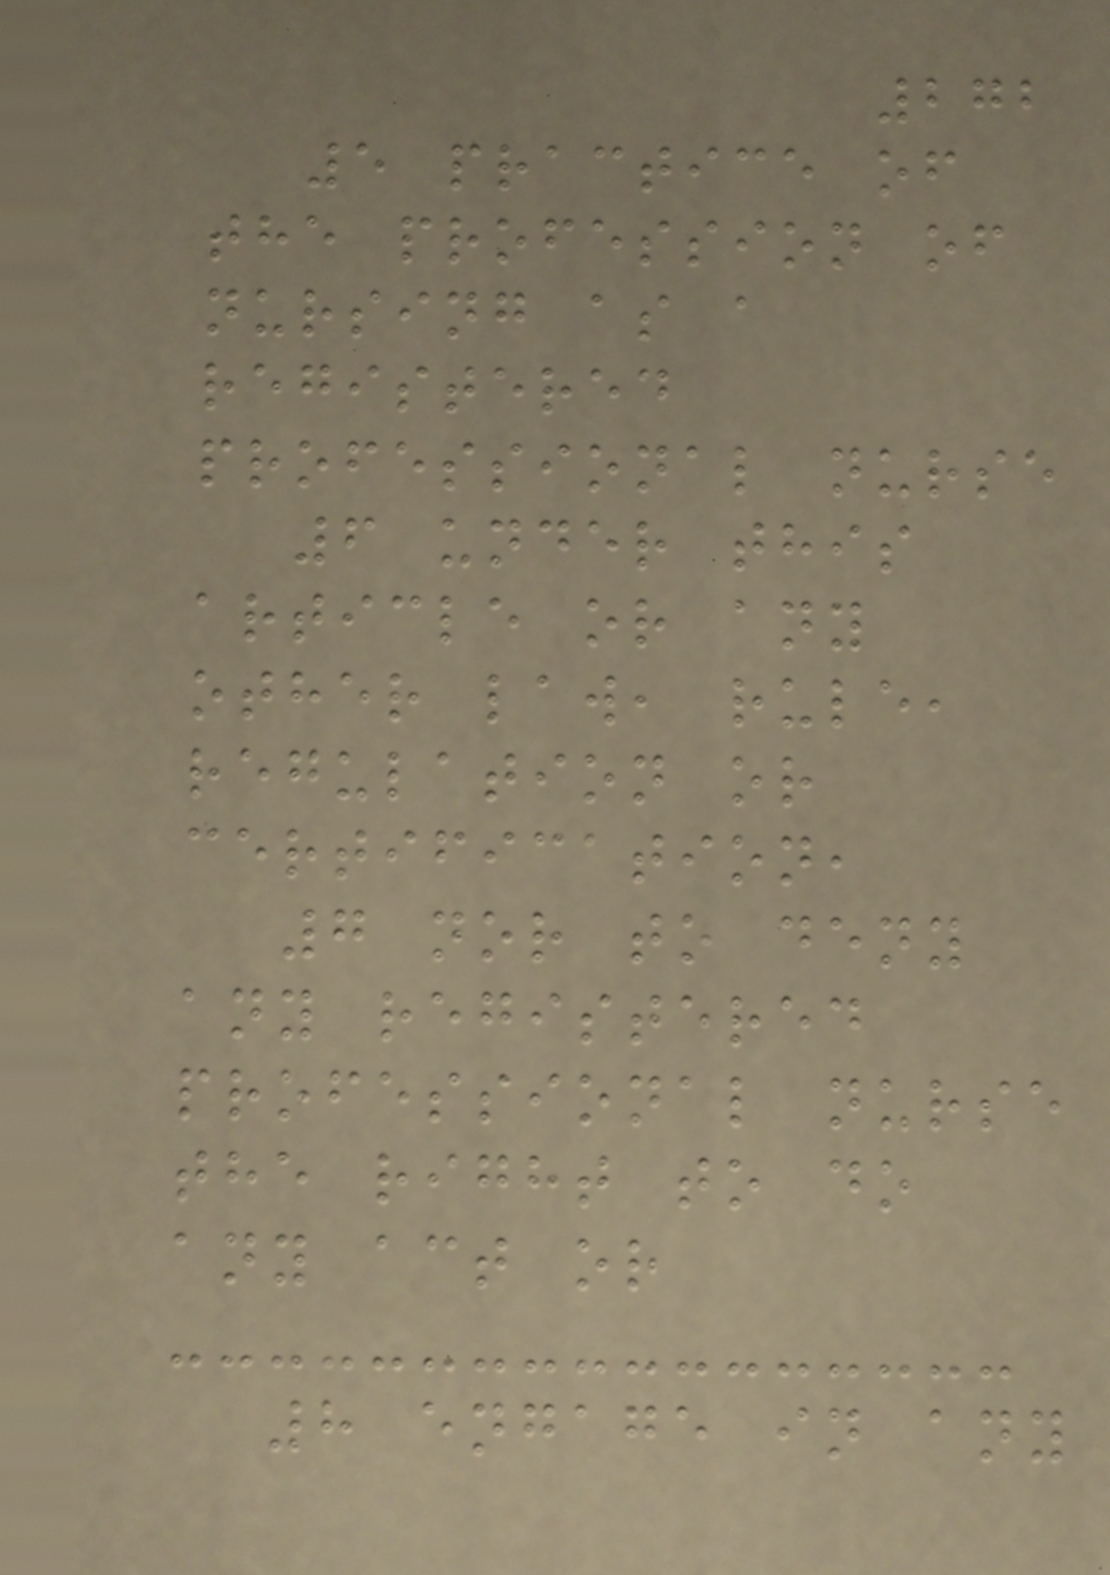272
5 practice of
the profession of
nursing as a
registered
professional nurse
6 under this
article or any
other law, rule,
regulation or
certification,
7 nor to deny
any registered
professional nurse
the right to do
any act or
8 engage in any
